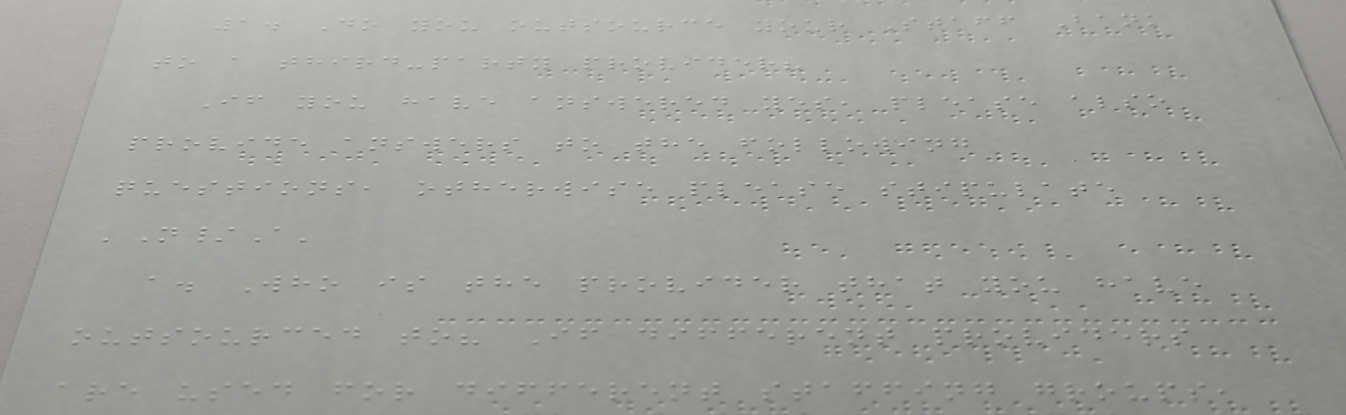1. Do you outsource your Staff Bank
to a third-party provider?
If you have answered yes, please also
provide answers to the following
questions, otherwise please stipulate
'N/A'
a. Who is the provider that you have
outsourced to? If different providers
are used for different staffing groups,
